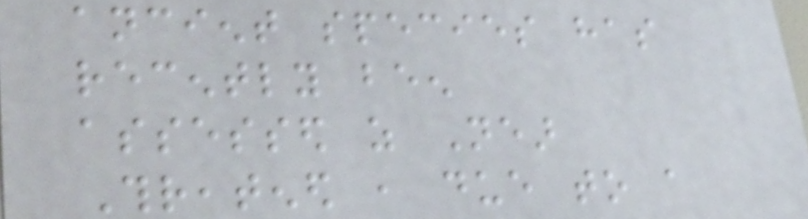ancient species has
recently been
assessed as Near
Threatened , due to a
